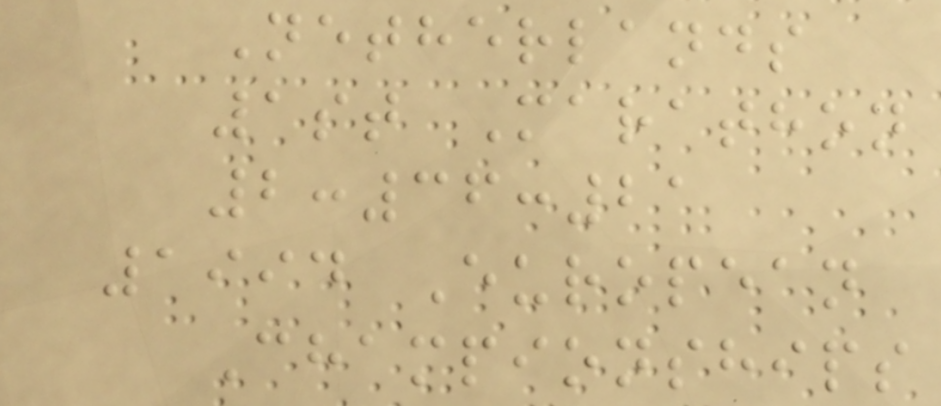Netherlands
1st Marathon
2:36:21
1994 European
Championships
